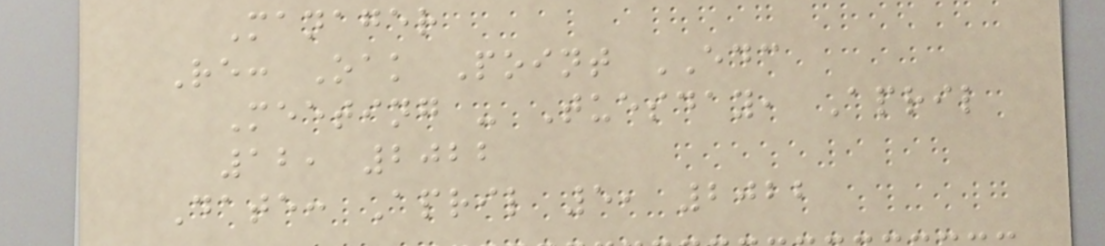Manager
Re: Oak Point EDC
Meeting - Tuesday, April
12, 2022
Date: April 5, 2022
